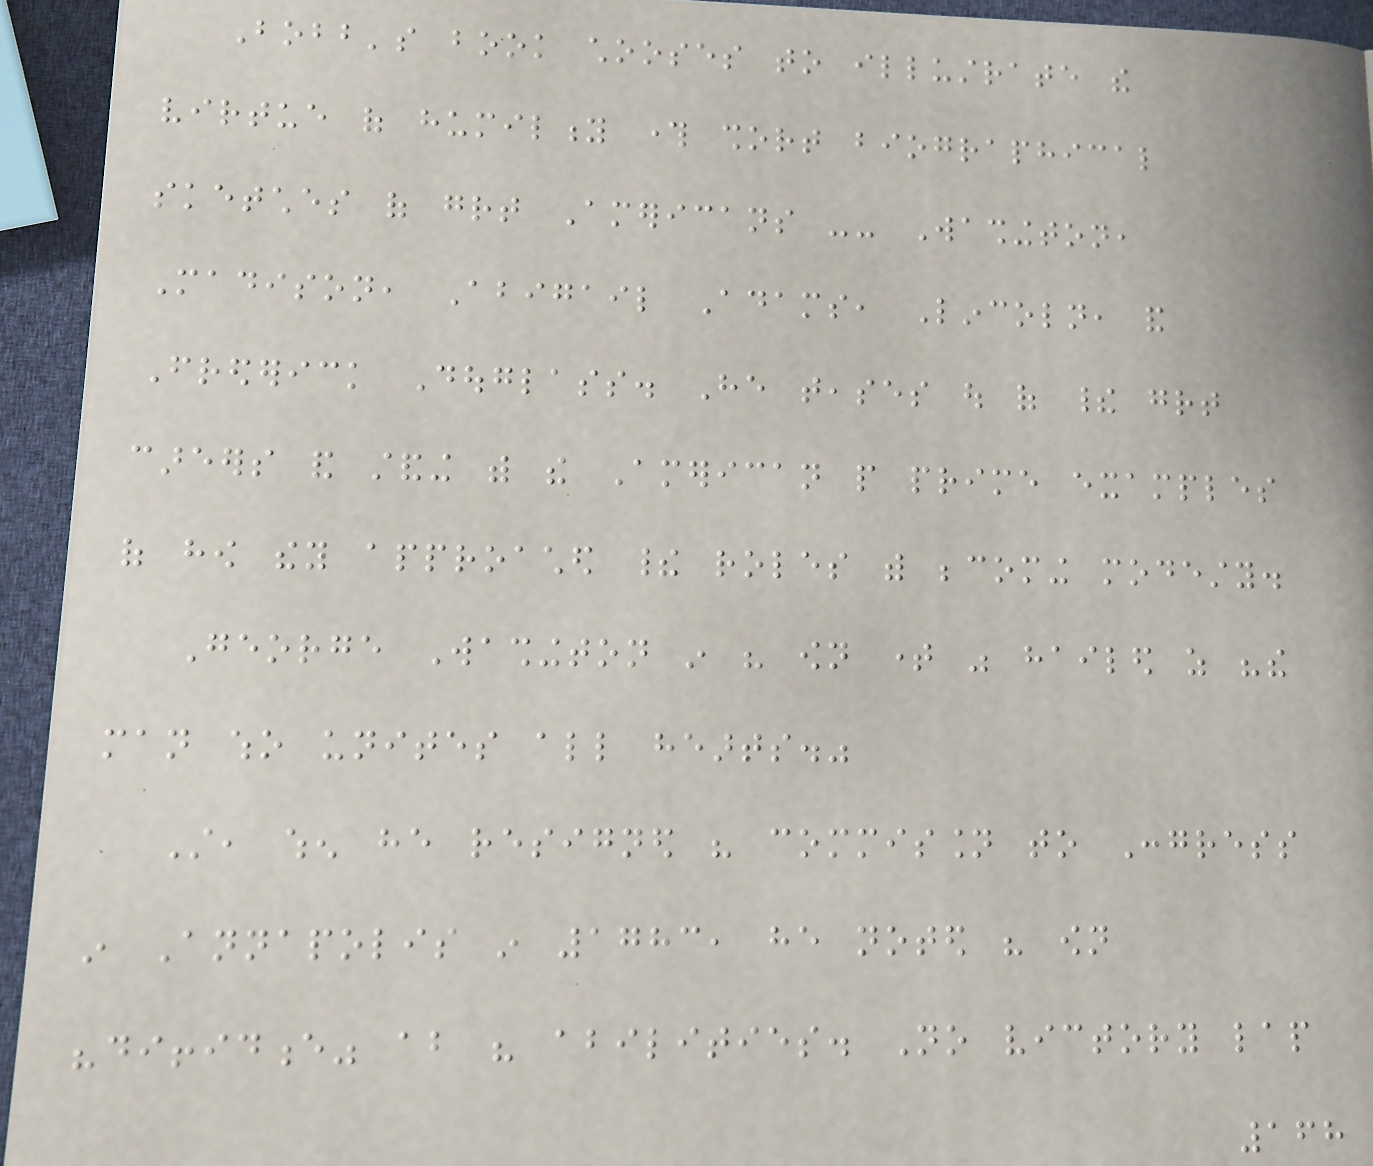Bobb's book chooses to illustrate the
virtue of humility through short biographical
sketches of great Americans -- Washington,
Madison, Abigail Adams, Lincoln, and
Frederick Douglass. He teases out of their great
careers and standing with the American people prime examples
of how they approached their roles with becoming modesty.
George Washington in his own time was hailed as "the
man who unites all hearts."
Still, when he resigned his commission to Congress
in Annapolis in 1783, he noted his own
"diffidence" about his abilities. No victory lap
168
